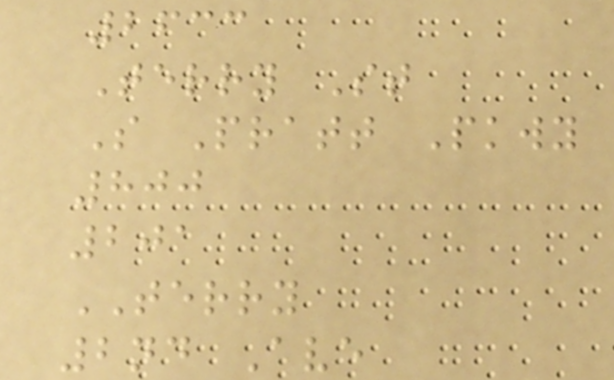2633
Terry St
S Pratt Pkwy
800
201
TERRY
2nd Ave
